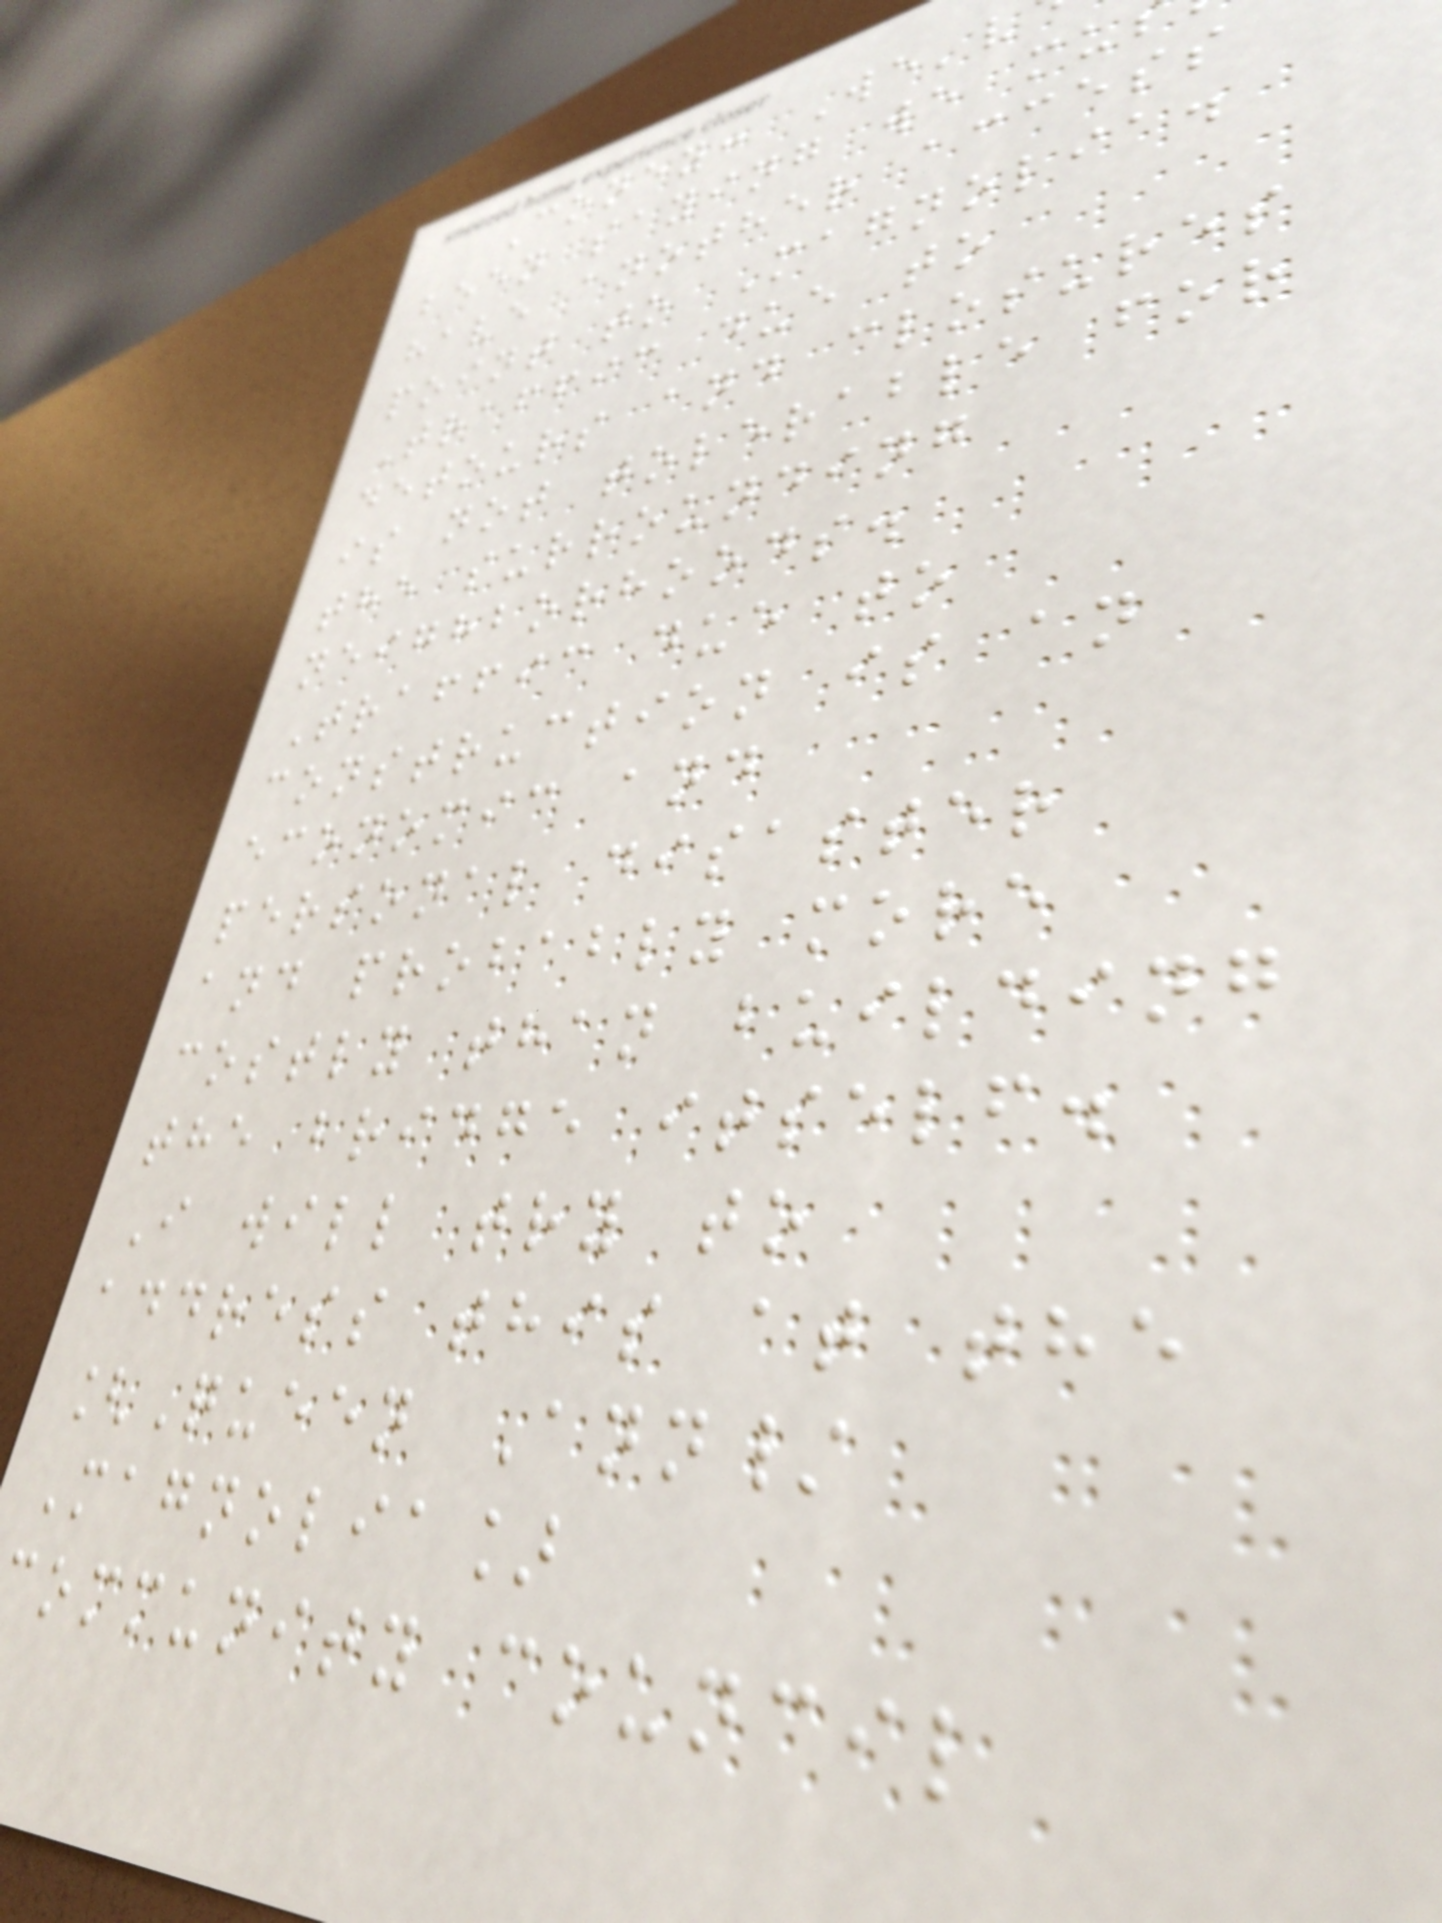Coney: We'v
been saying we mu
have another access
point to Magnolia.
Traffic due to
detours and closures
is not tolerable for
the surrounding
neighborhoods.
Traffic due to
construction is an
economic and
personal disaster
and probably more
costly than building
the bridge itself.
I will try to
address this at the
[Queen Ann/
Magnolia]
ommunity council
